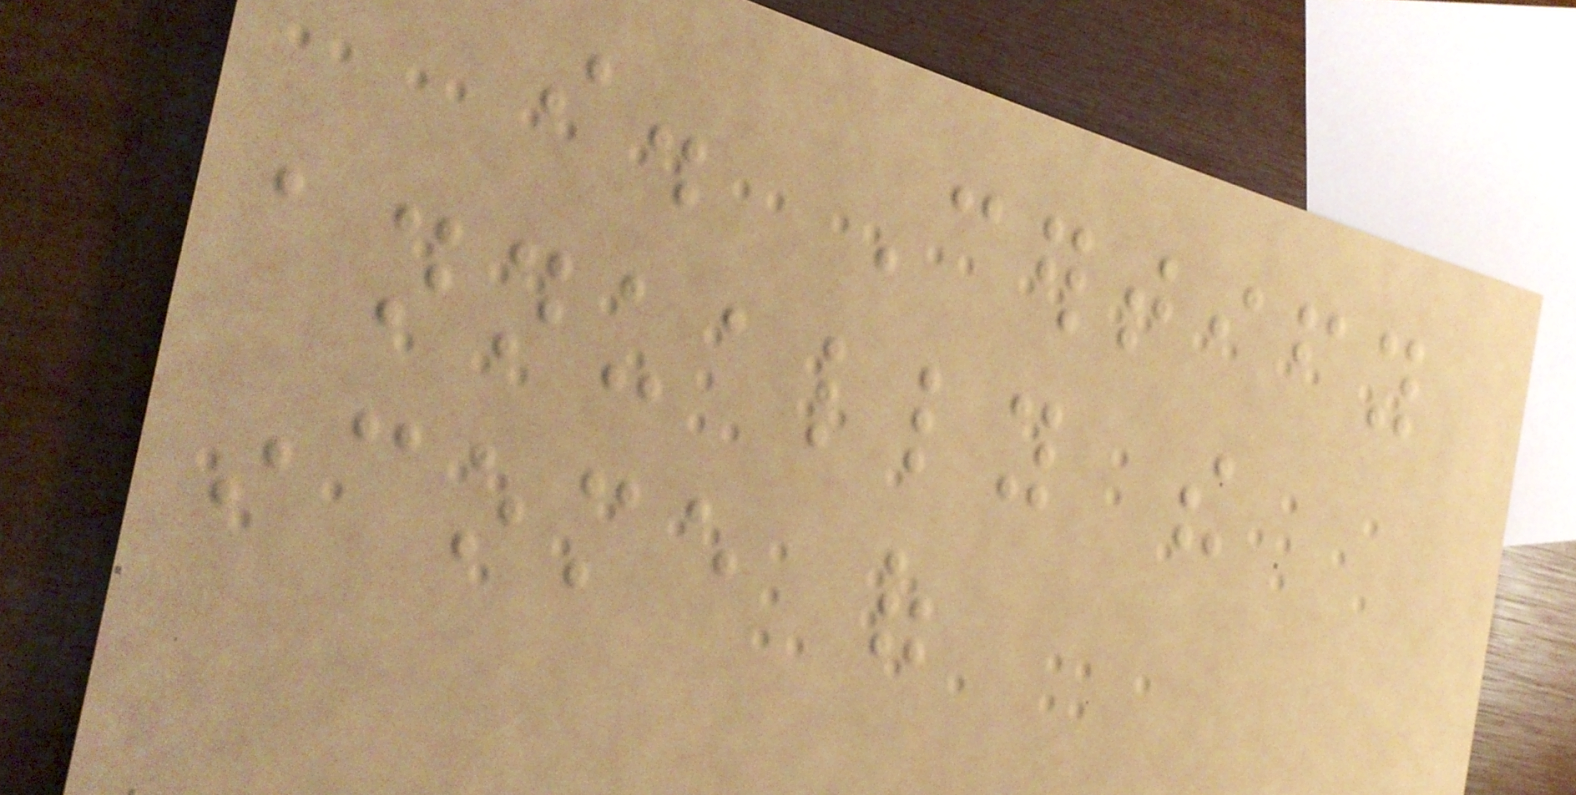i. Certify
annually the
income of
